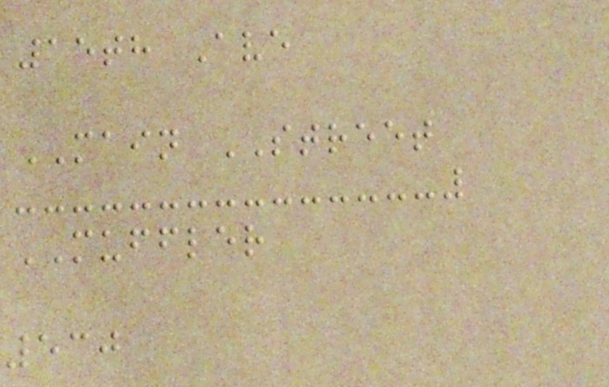15th Ave
MAIN STREET
MUFFLER
530
